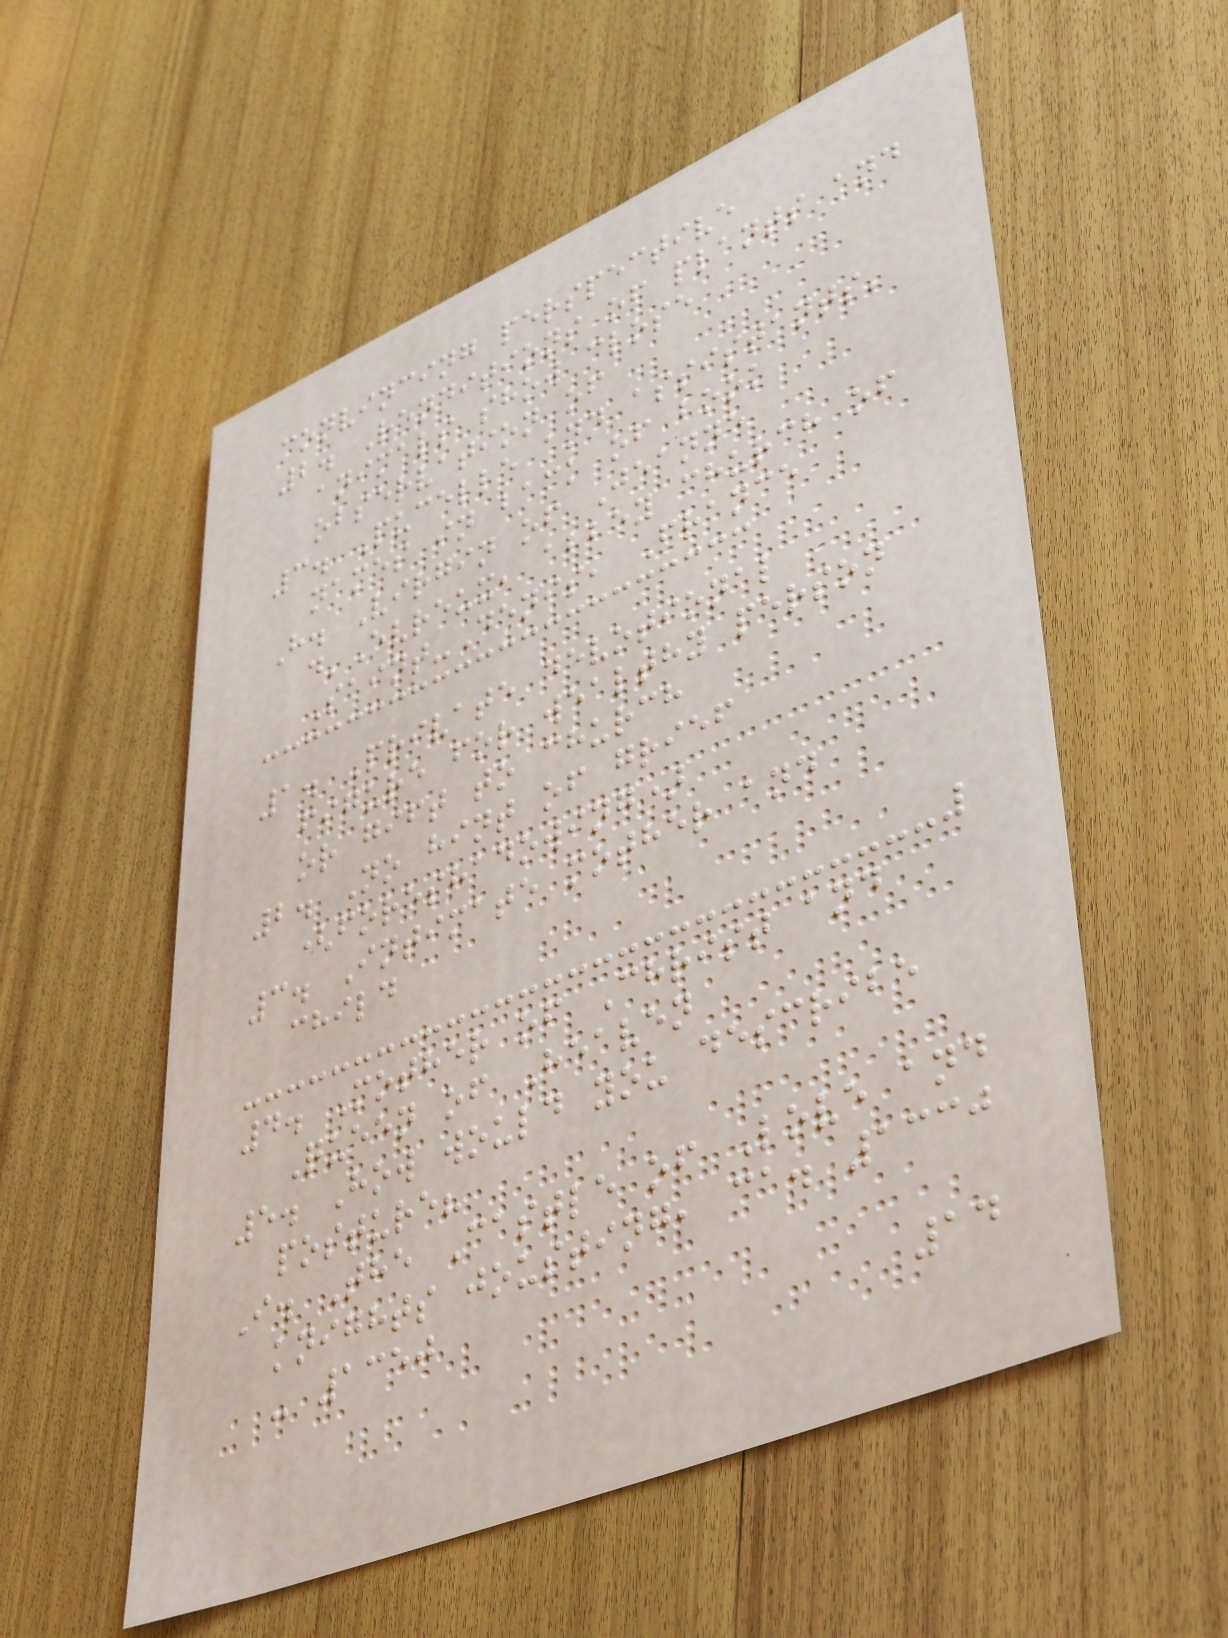convincing perspective
2. Renditions of plants and
animals show close
observation of
3. Pucelle and assistants'
names in back of book
H. Virgin of Jeanne
d'Evreux, abbey church of
Saint-Denis, France
1. Private devotional
figure for wealthy person
or gift to church
2. No hint of grief
(foreshadowing)
3. Intimate mother and
child
4. Mother of Christ and
Queen of Heaven
5. How would you describe
posture?
I. The Castle of Love and
knights jousting, ca. 1330
- 1350
14
